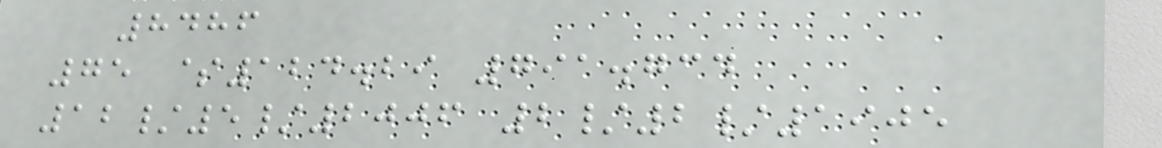8486
75 $124.29 791.734
12/5/2006 2/2/1905
